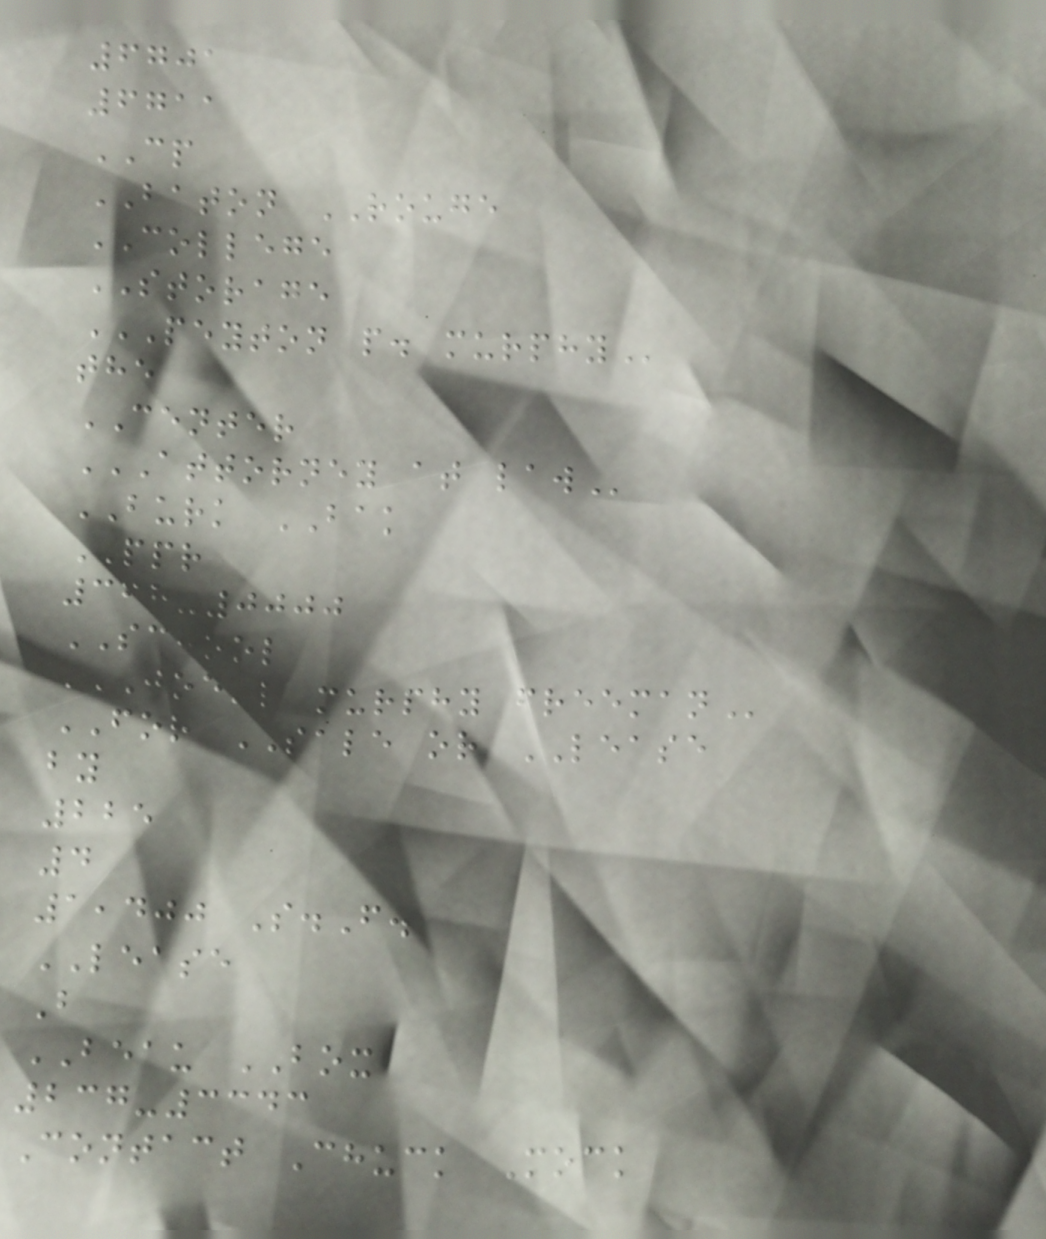6701
6711
CP
BATON ROUGE
COLLEGE
STORAGE
PEYTON P. MURPHY
the
CENTER
ATTORNEY AT LAW
BURK BAK
PPR
368-0000
SCHOOL
JOE'L MURPHY FREEMAN
FOR SALE or LEASE
by
225
4
1,400 S.F.
LEASE
B
BEAU BOX
237-3343
Contact Chuck Mock
